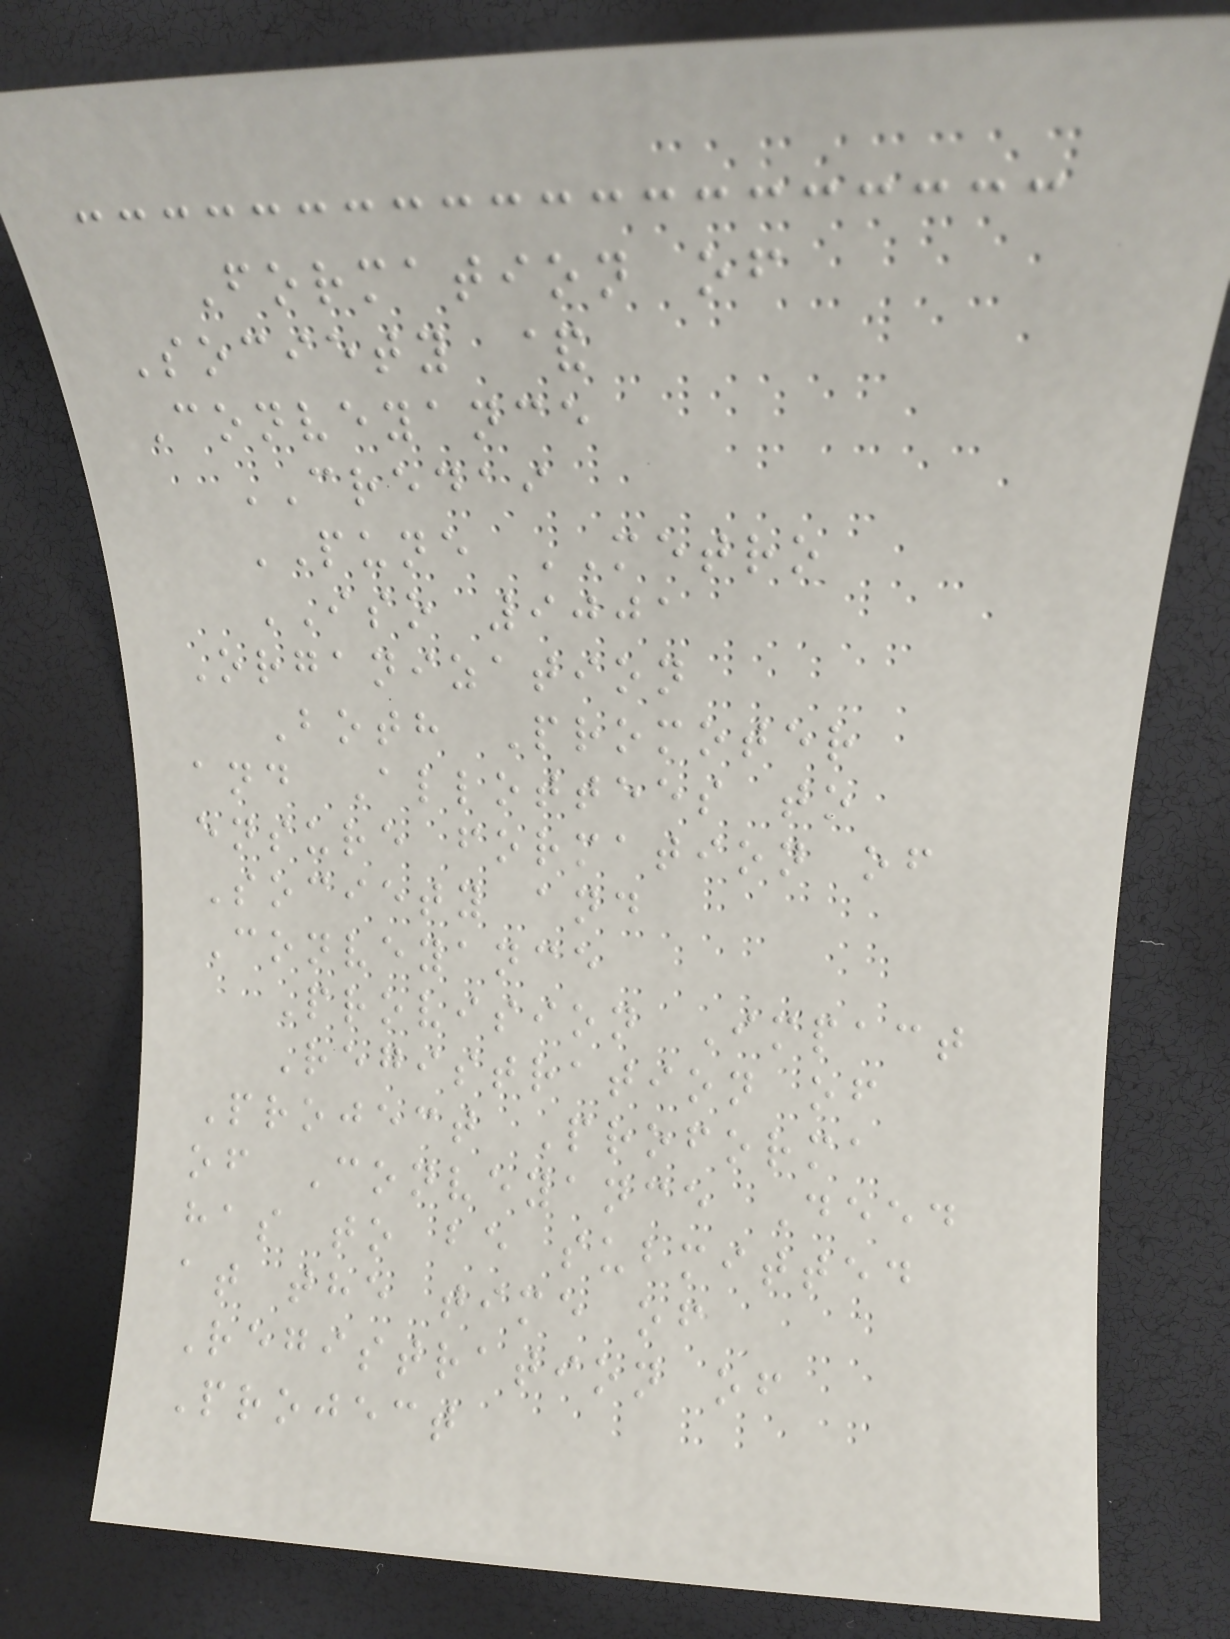Formation of
Society &
Conveyance
CREDAI
PUNE METRO
ISO 9001
Organization
Both Promoter
and Allottees to
ensure formation of
Society and
Conveyance
Provision Impact
Registration of
Project Proforma
of Conveyance Deed
has to be submitted
at the time of
Registration of
Project
